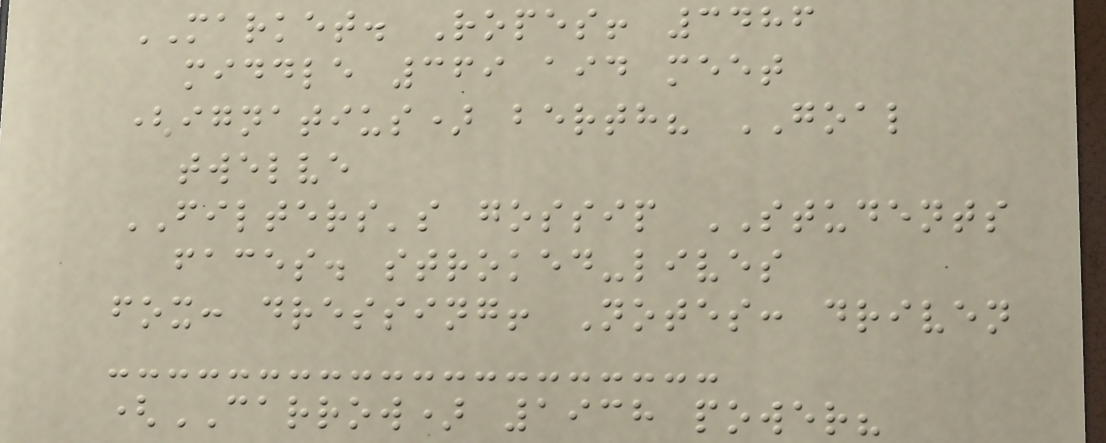MARKET. Ropes! 3486
middle 369 aid meet
(ignatius) berth? GOAL
twelve
FILTERS's gossip STUDENTS
faces. stroked-lives
fox: dressing! Notes: driven
(CARROW) 1938 power?
